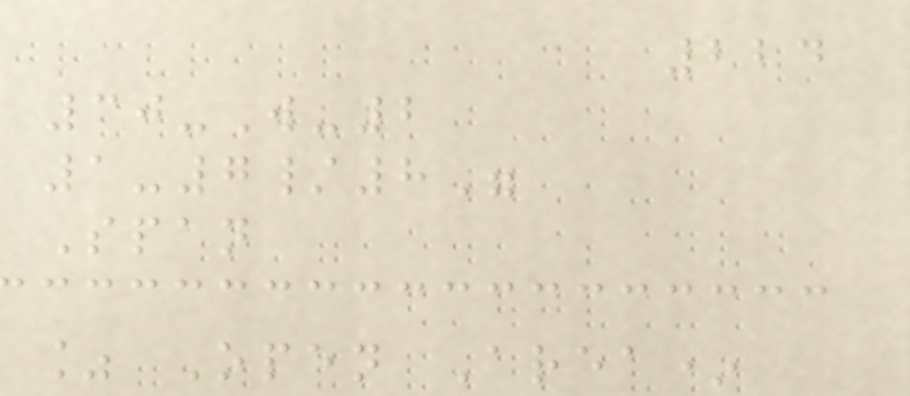224
30-W-2
1-7/8"
Span
% Open Area*
